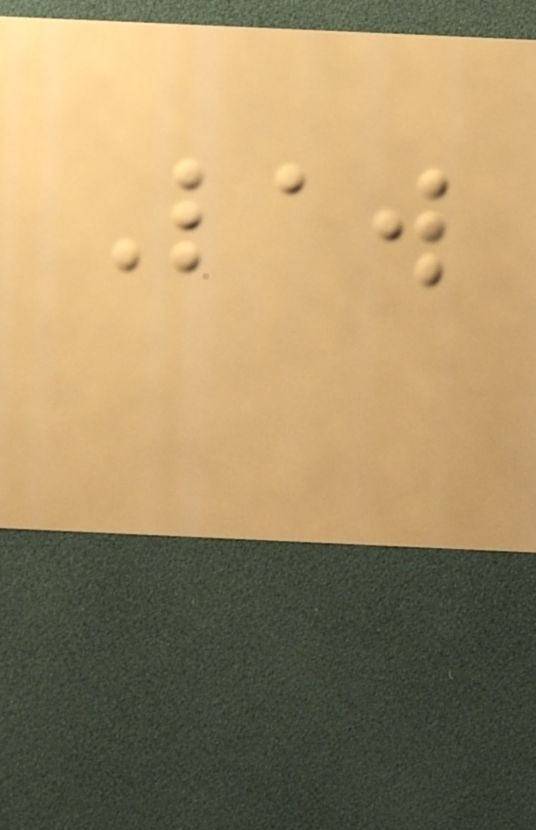Law
